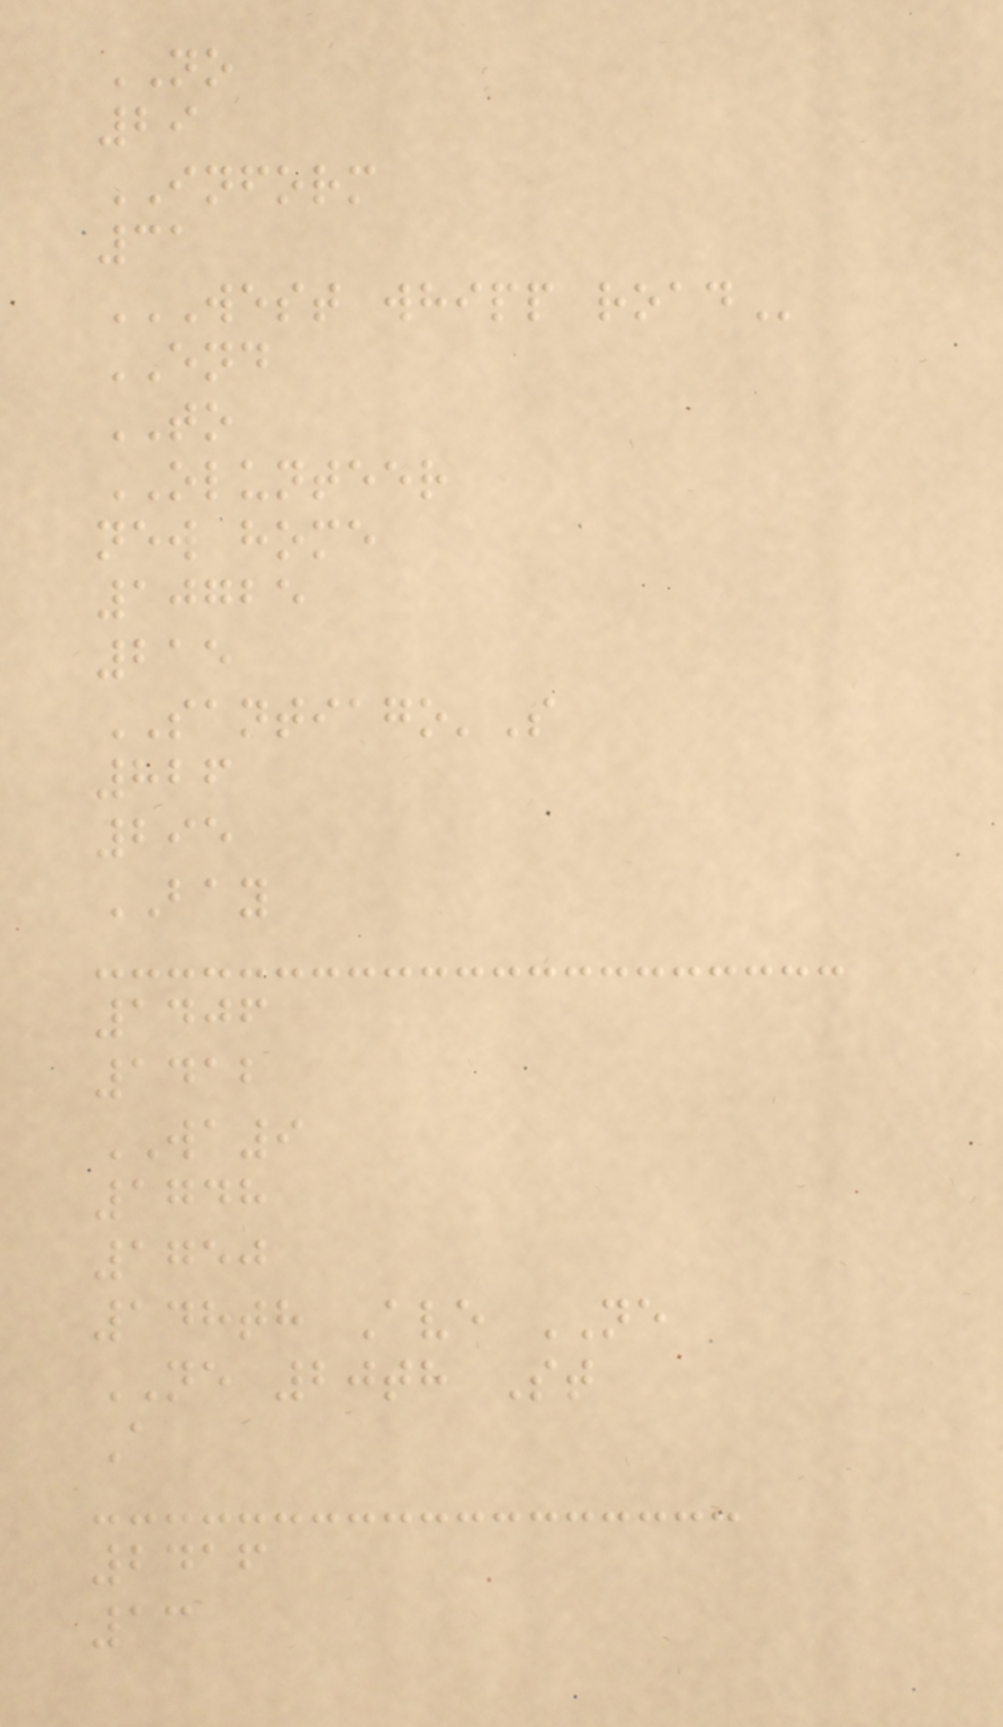NO
29
INFORM
31
WEST WHIPP ROAD
END
TO
OLUNTEER
new home
10725
215
SANTIAGO'S
826
295
BAY
1406
1412
WA9
1748
1750
148th Ave NE
NE 20th St
A
2416
13
